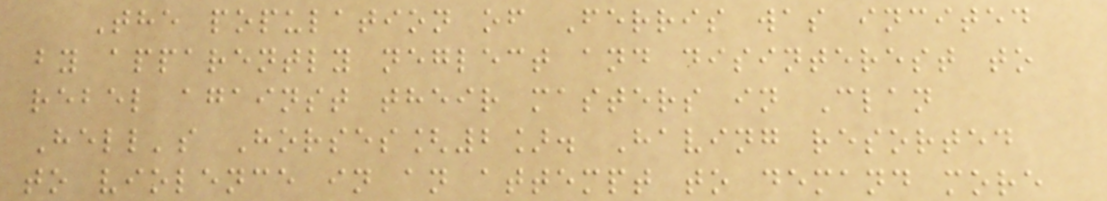The population of Ferris was incited
by apparently neglect and disinterest to
rebel against their masters in Clan
Hell's Horses[2]. Having resorted
to violence in an attempt to demand more
